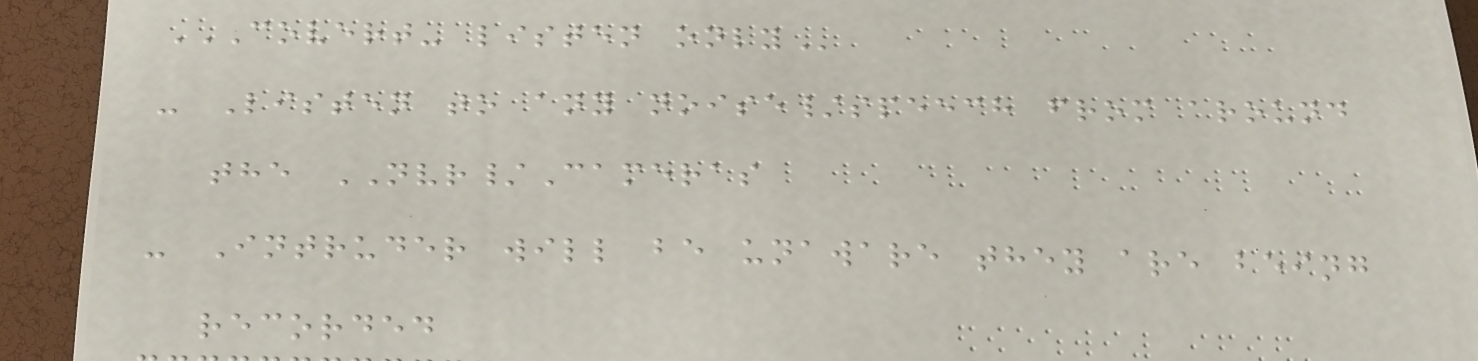COVERT- LISTEN ONLY
- Listen to any noise/speech from around
the NVR/Cameras
- Intruder will be unaware they are being
recorded
